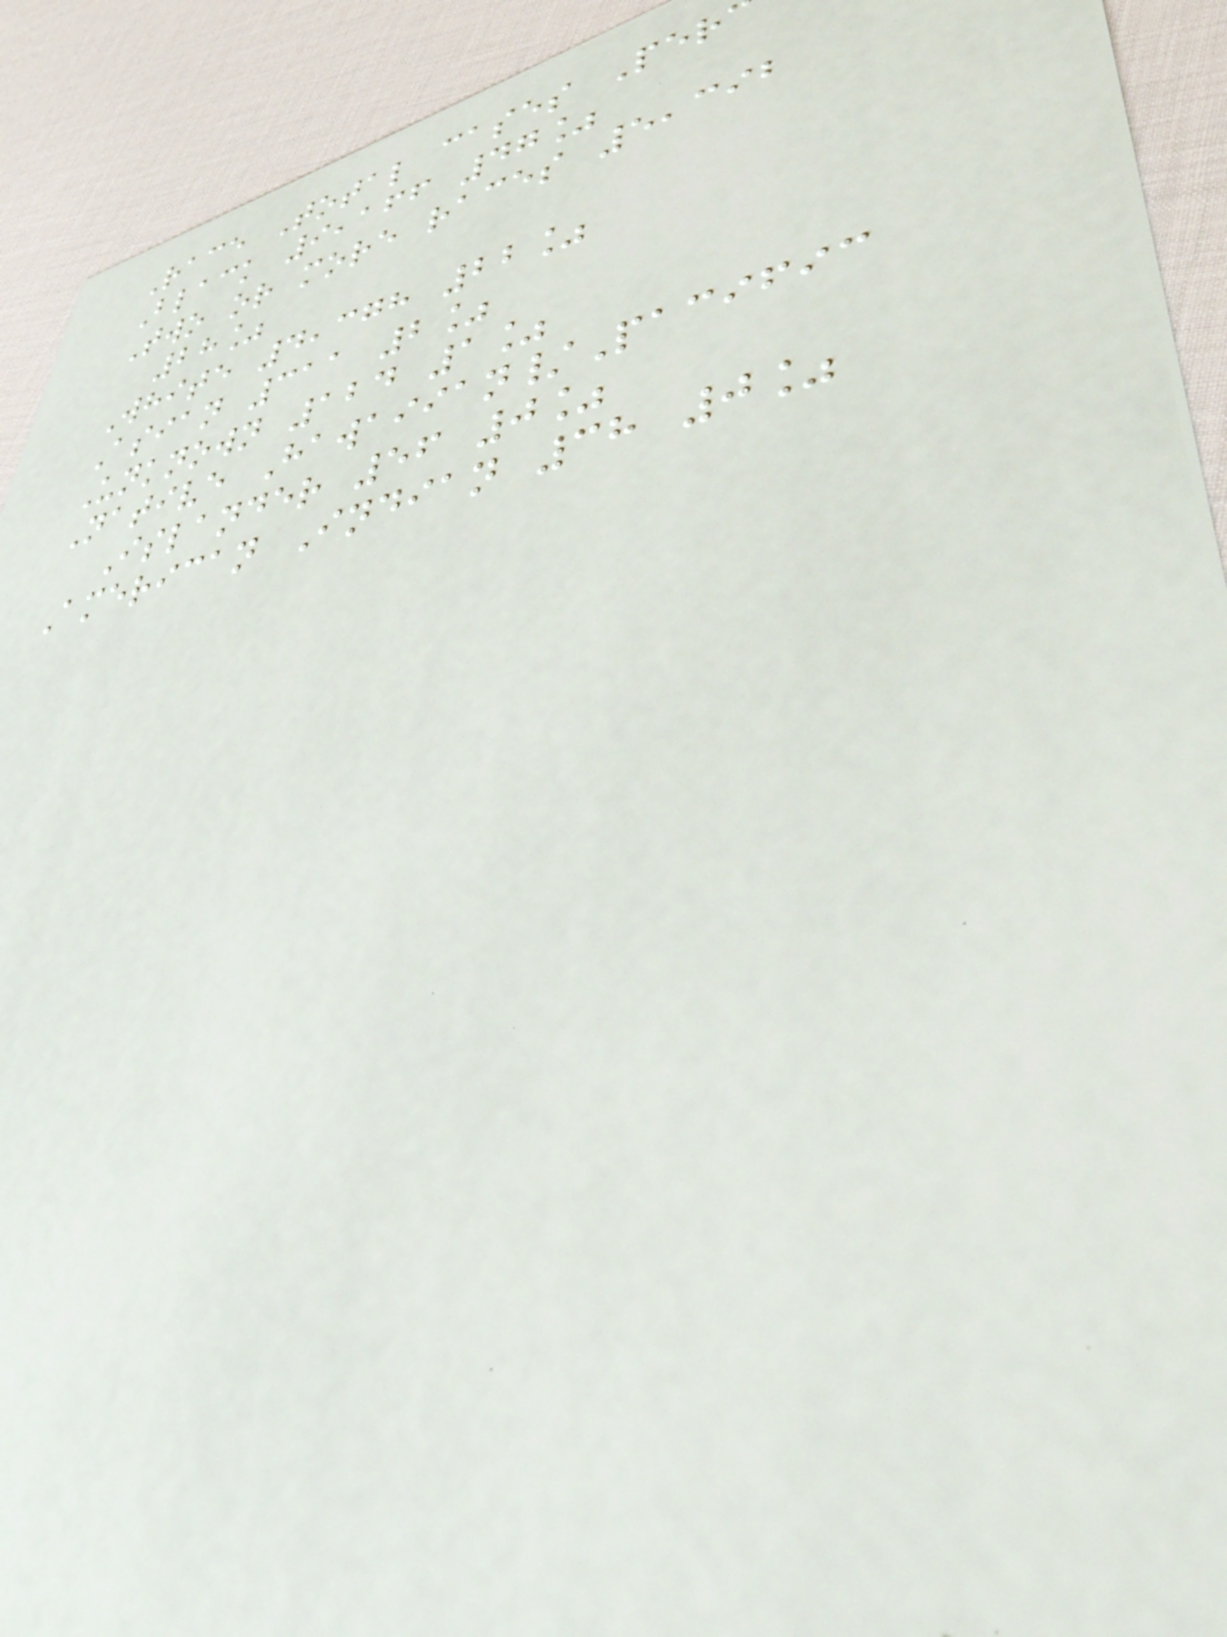Race Total cases Per
Black 9,166 47%
Two or more races 5,392
28%
White 4,378 22%
Asian 311 2%
Unknown 124 1%
Native Hawaiian/Pacific
Islander 56 0%
American Indian 38 0%
